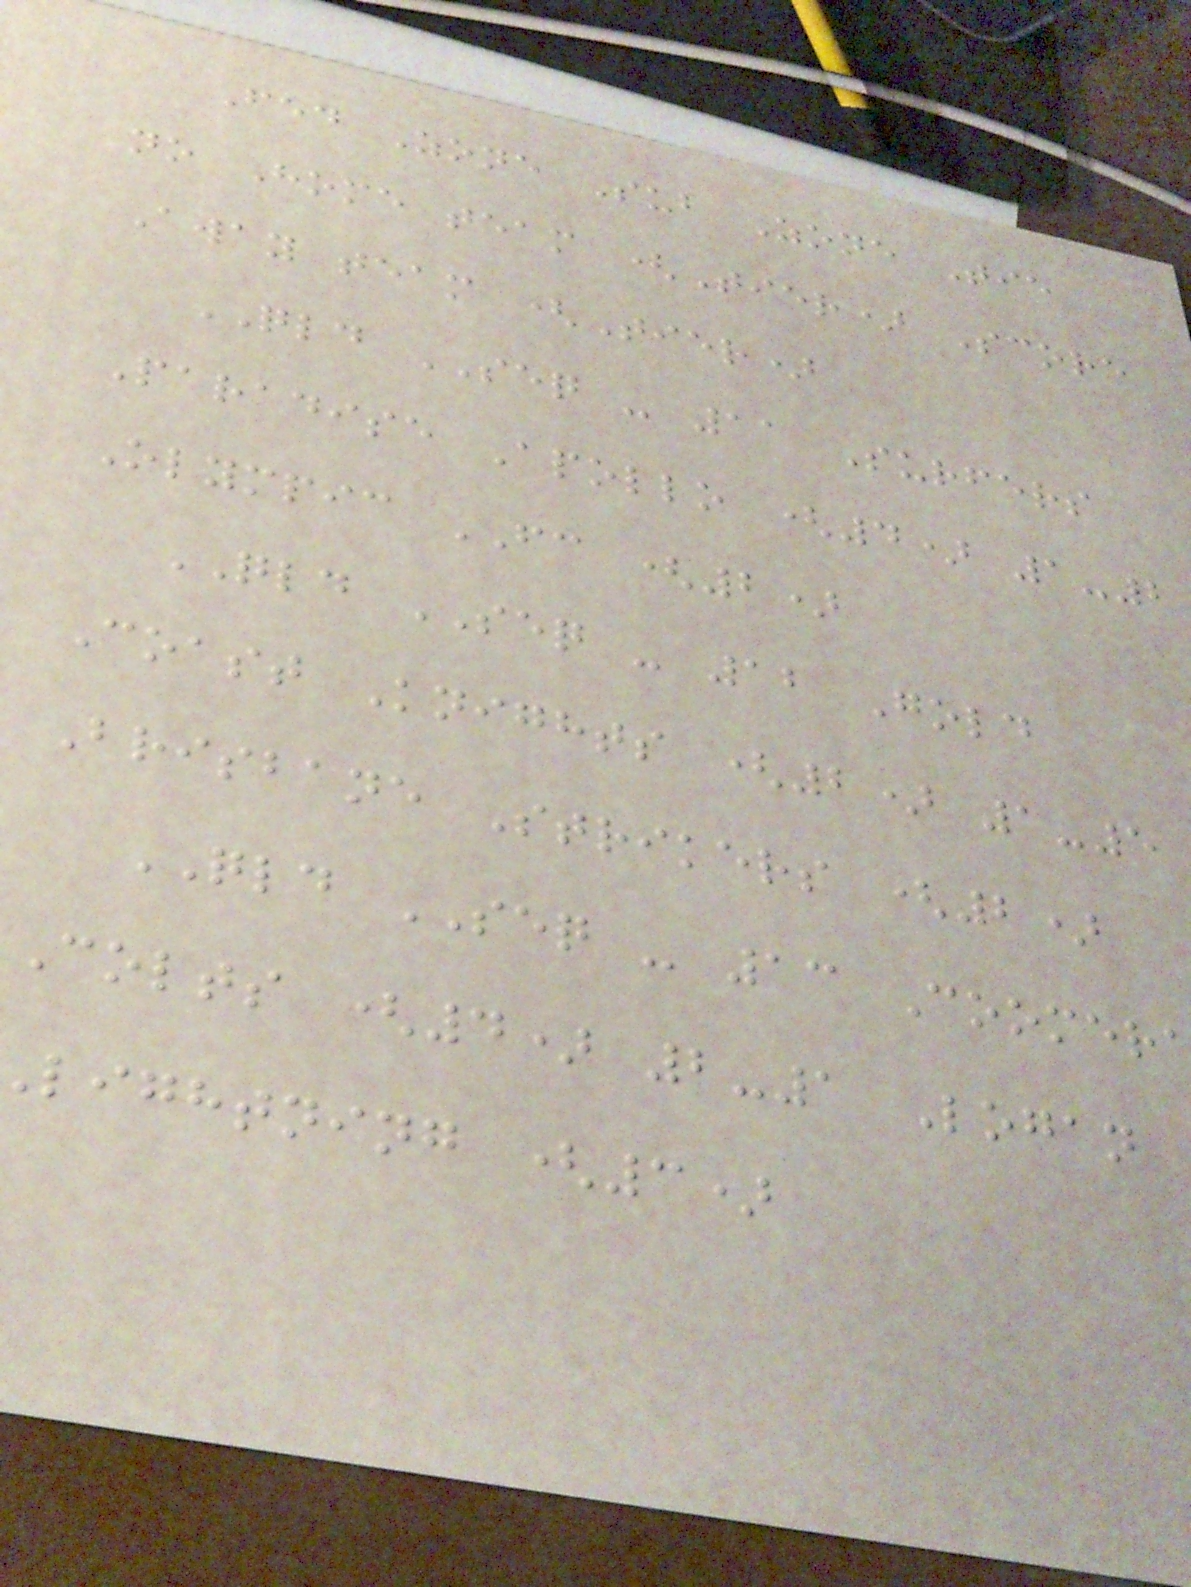Fed Zone Sub Zone Tie
no Home team (Tier) Score
Away team (Tier)
QLD SEQ - 11 Surfers
Paradise Apollo (4) 1-2
Olympic FC (2)
QLD SEQ - 12 Gold
Coast Knights (2) 1-5
Brisbane Strikers (2)
QLD SEQ - 13 Coomer
Colts (4) 2-1 Logan
lightning (3)
